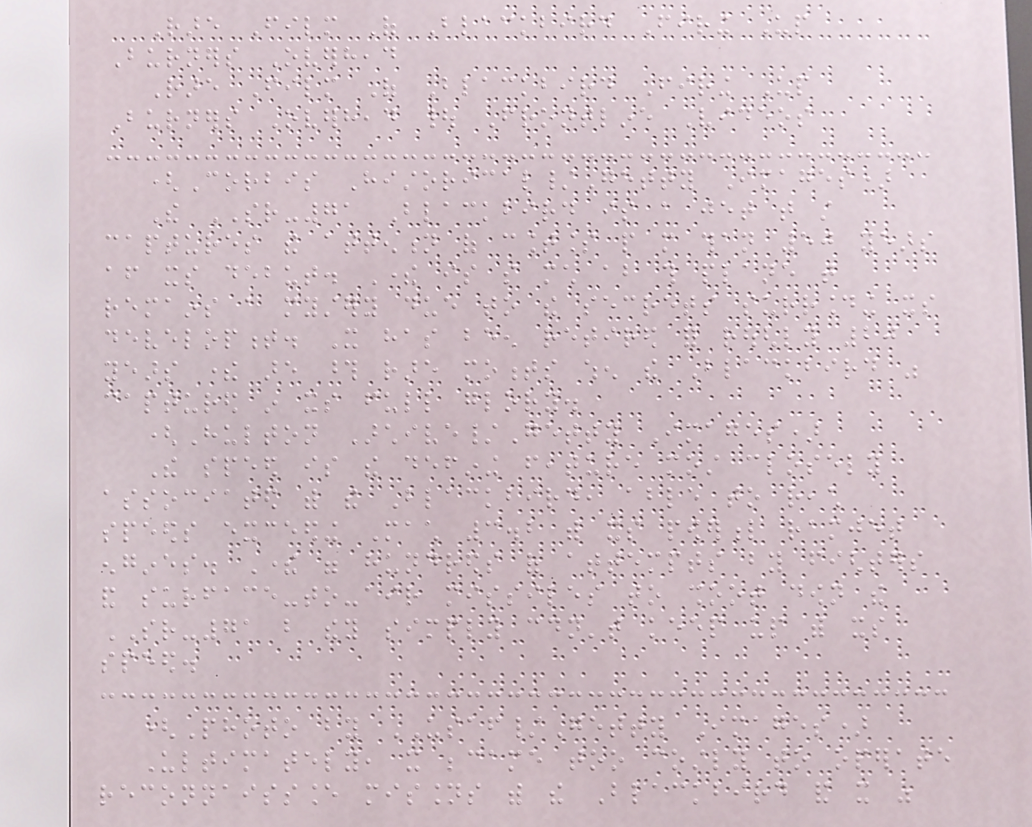Rare Film Of Blackbird Firing Up
Burners Overhead
Rare Film Of Blackbird Firing Up
Burners Overhead | Frontline Videos
(Corbis Historical/Getty Images)
The SR-71 Blackbird is a jet that still
captures the attention of countless people more than 50 years
after its debut. There is so much about this plane that
remains a mystery due to the secrets surrounding its
development. It has been retired for roughly 20
years there are those rare moments when the Blackbird was
captured in its full glory.
(Hulton Archive/Getty Images)
The speed is the defining feature most closely
associated with the Blackbird, able to reach
speeds exceeding Mach 3.2 with its powerful ramjet
engines. There were hundreds of attempts by fighters
and surface-to-air missiles to shoot down the
SR-71 but they simply couldn't keep up with its
speed.
(Photo by USAF/Getty Images)
Ultimately, it became too costly to operate
reconnaissance missions with the Blackbird and it was
